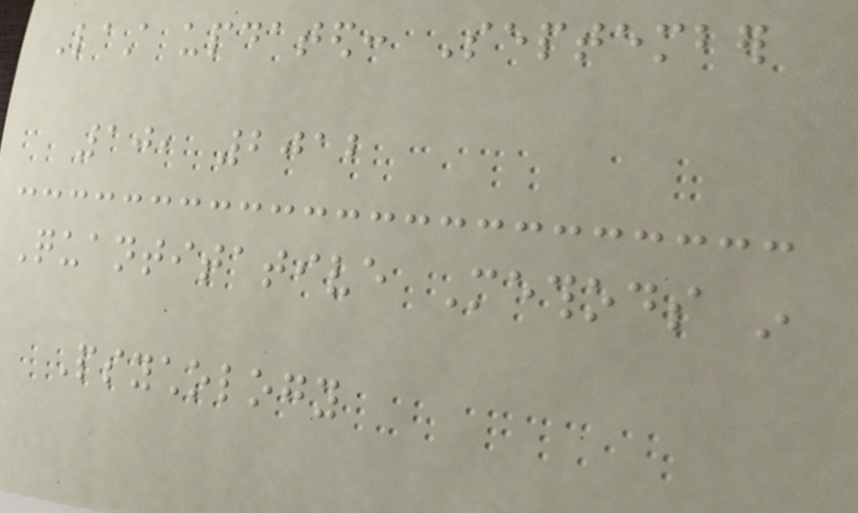Last updated: September
10, 2012
Quantitative Methods in
Psychology
